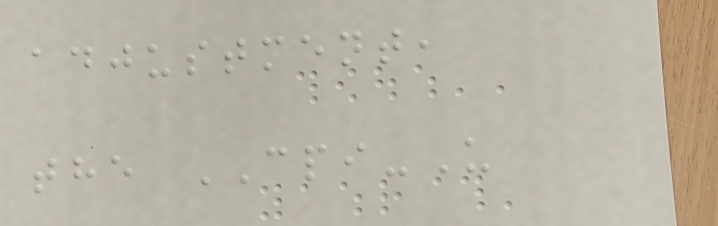adjustment,
the CPI-U
